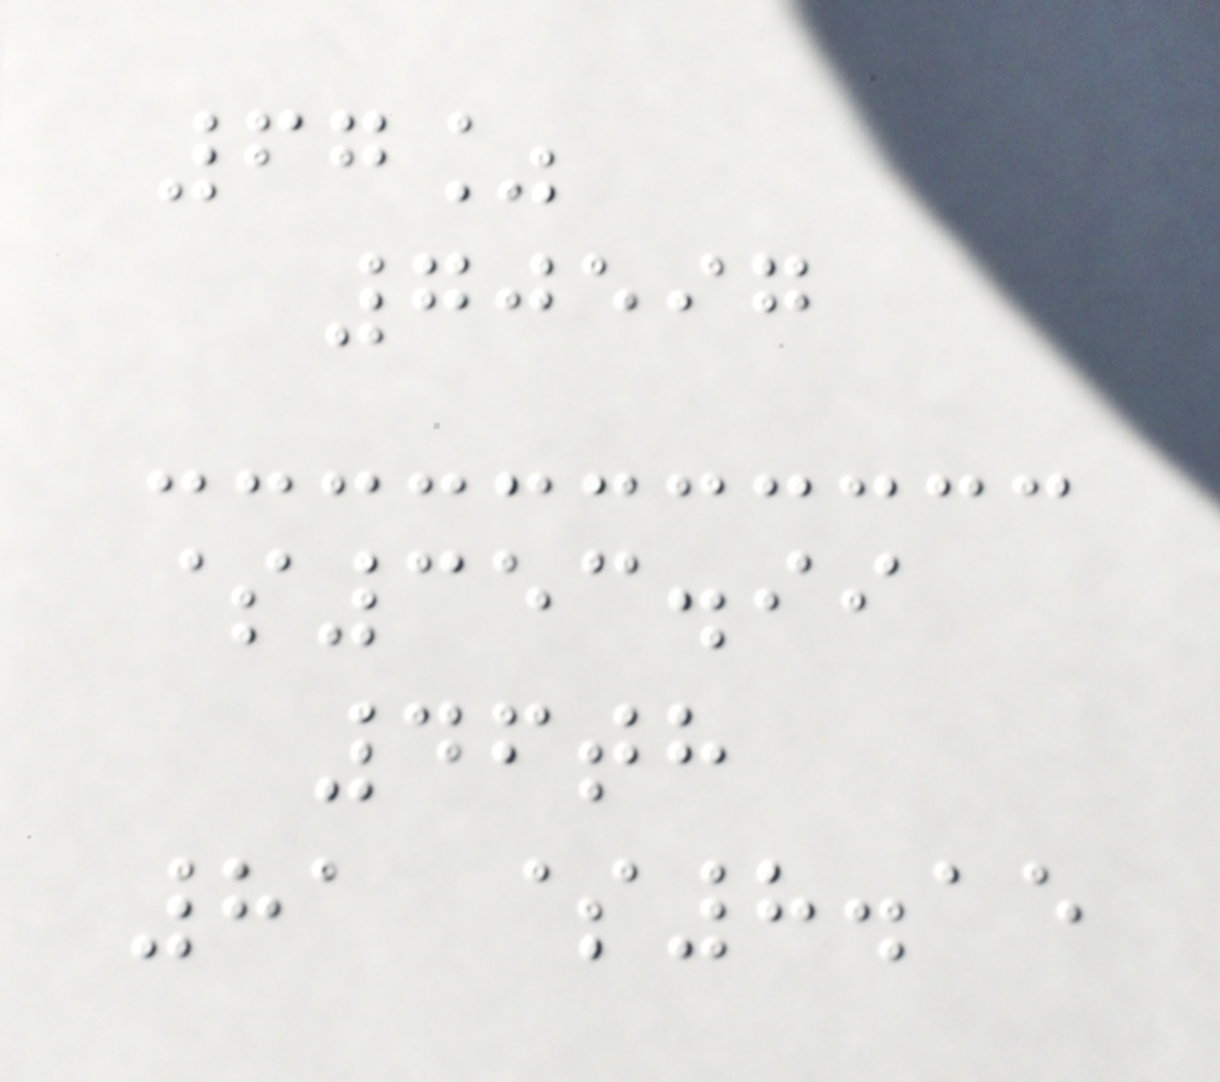67%
70597
$353.99
46th
81 $8.15
